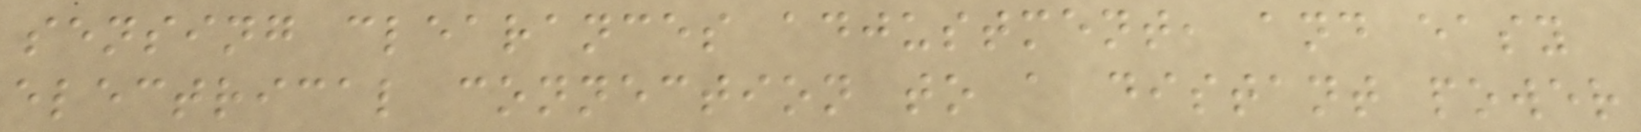sensing clearances adjustment, and easy
electrical connection to a distant power
